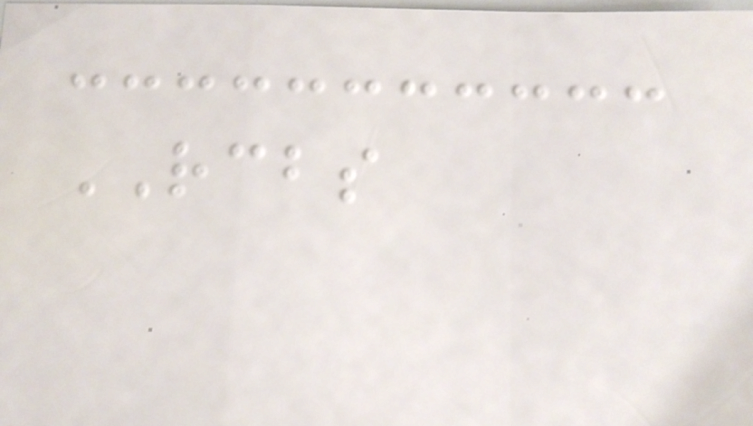RCBS
